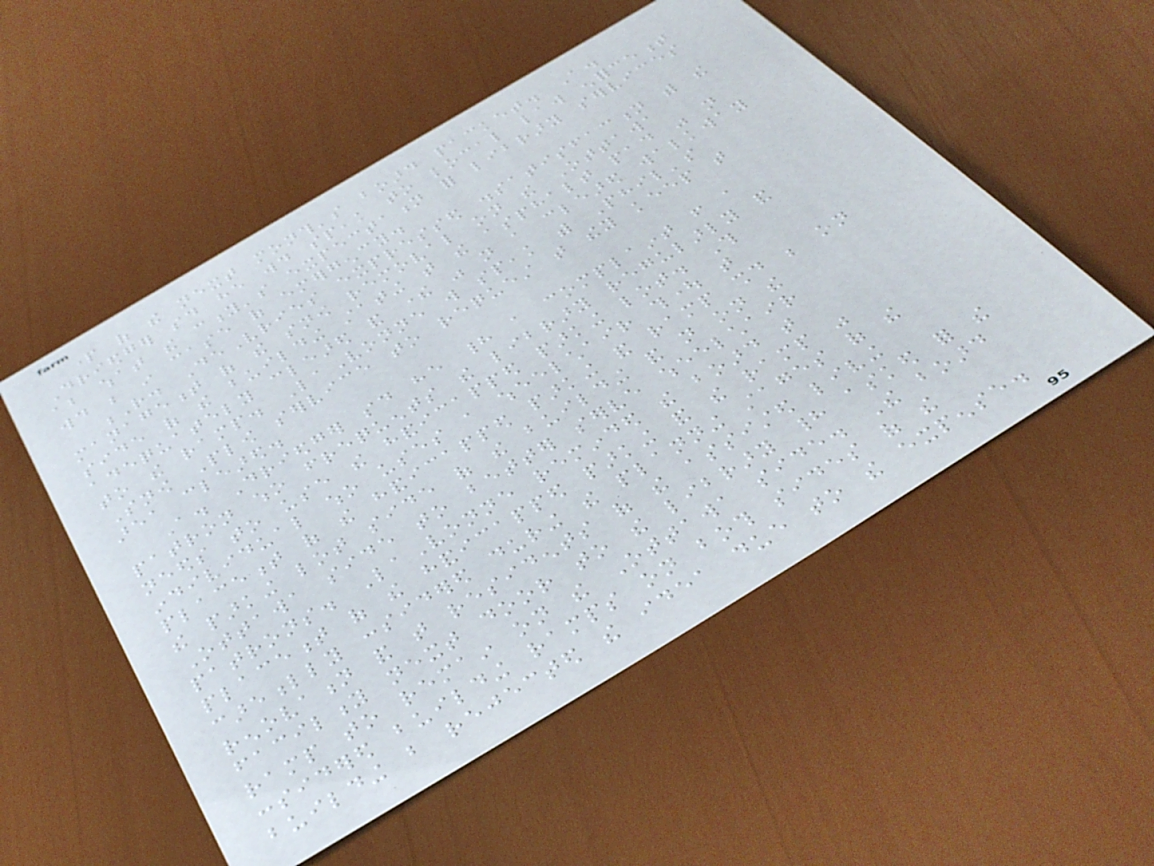part of the next month's board packet. A.
Driedger said he would speak to local law enforcement
about what the city's expectation for library services
would be in case of emergency.
R. DeVries expressed dissatisfaction with the
management of the snow removal on the Ottawa
side of the building stating that the asphalt pad was not
adequately cleared and there was not a cleared walkway
to the ramp. LaVonne will speak with Phil's
Snow Plow service to request that they keep that
area cleared.
A. Driedger said he had a complaint from a
patron who frequents the library regularly and
needs to use the handicapped parking lot. This
individual who uses a wheelchair thought that
placement of the handicapped parking and ramp should be on
the parking lot side of the building and not on the
Ottawa side to better serve wheelchair
patrons. LaVonne reminded the board that
placement of the handicapped parking and the ramp was
carefully considered during the planning stages of the
renovation and that residents of the assisted living
facility next door to the library had asked for the
ramp to remain on the Ottawa side. The board
considered building ramps on both sides of the
building but rejected the idea due to the expense.
